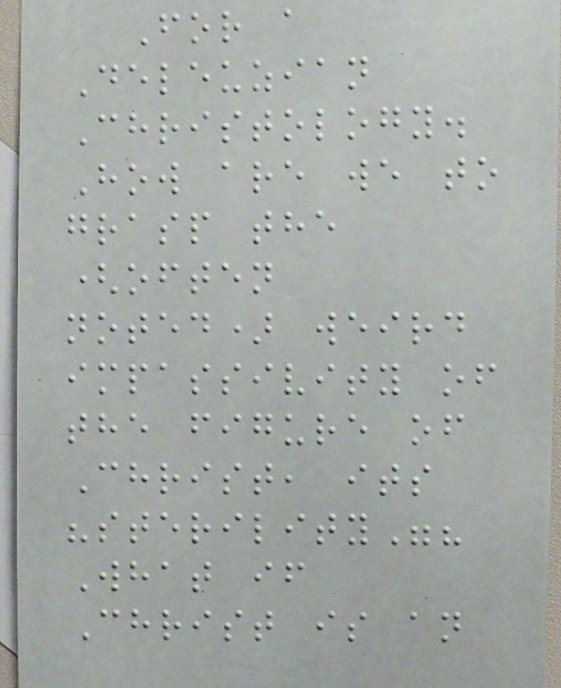For a
Deleuzian
Christology.
How are we to
grasp the
(often
noted) weird
impassivity of
the figure of
Christ, its
"sterility"?
What if
Christ is an
